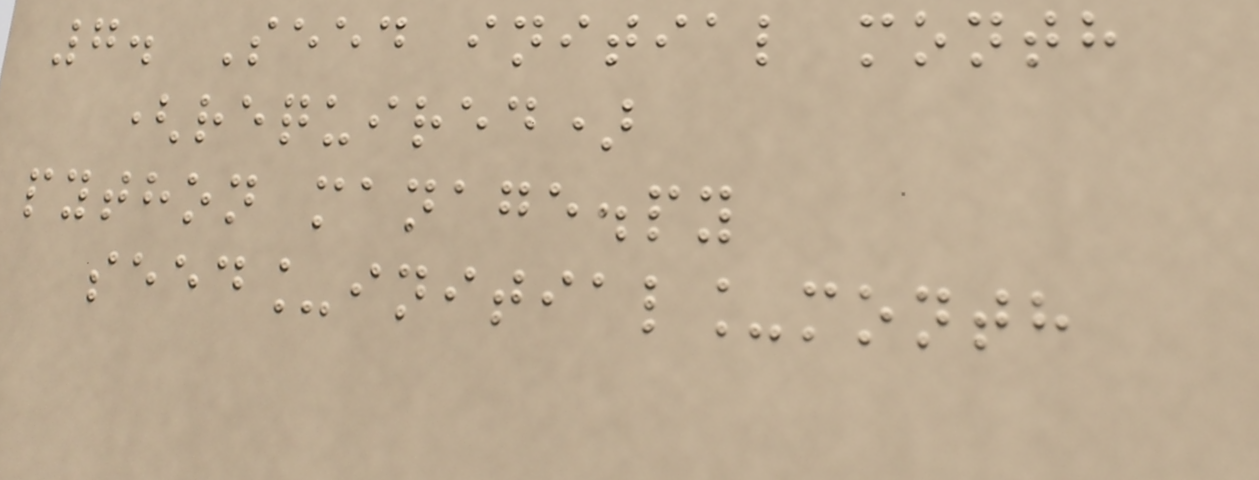7. Seed initial month
(required)
python manage.py
seed_initial_month
